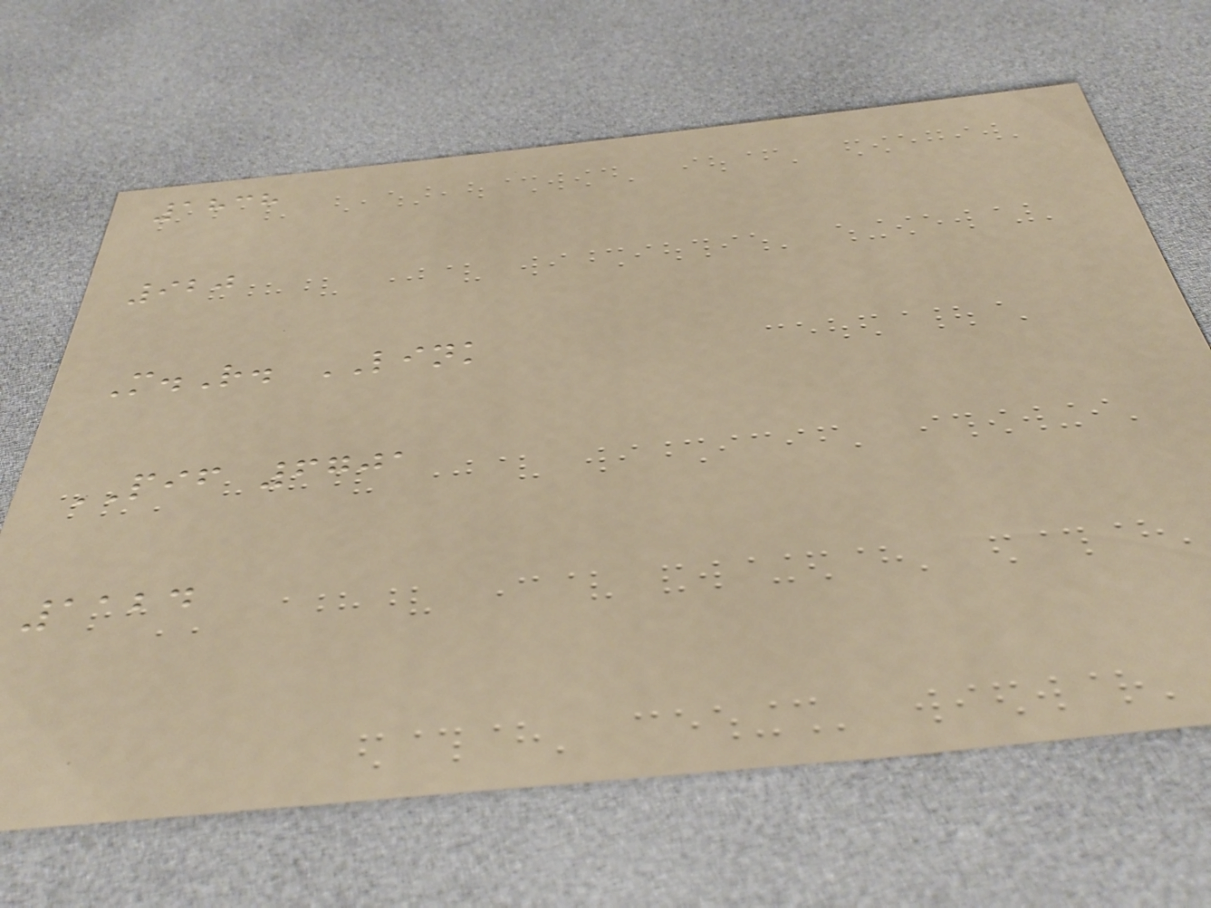1838
920
M.R. LINK
PIF 6701
1124
